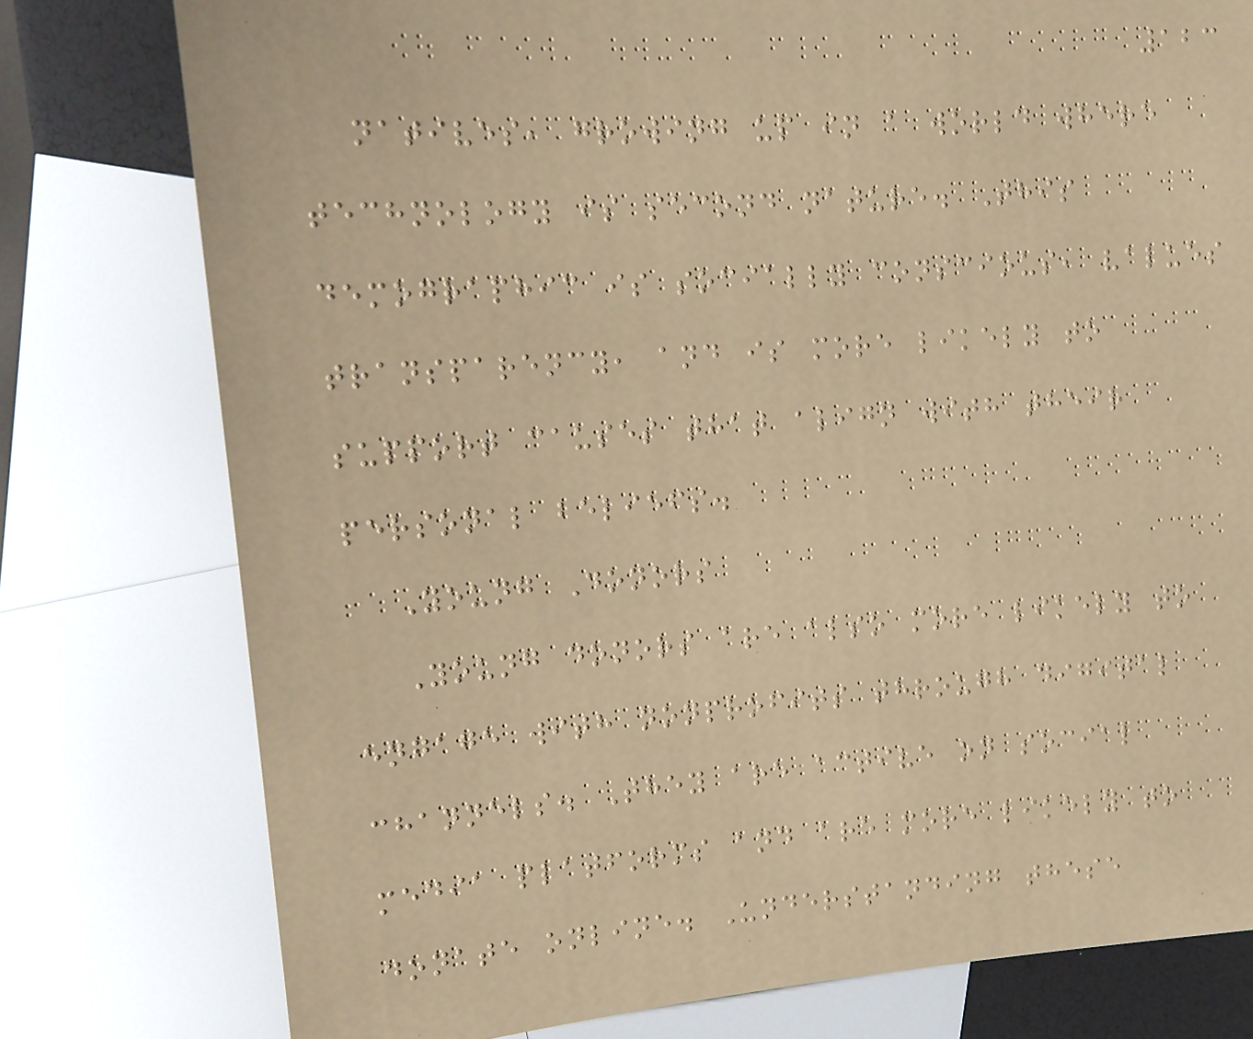123
natives, growing up in a world where
technology is second nature. This
demographic is socially conscious, values
transparency, and is more likely to
support causes that align with their
personal beliefs.
Young Donors
Young donors are also more likely to
engage with nonprofits through digital
channels. They are active on social
media platforms and are more likely to
donate online. Understanding these
